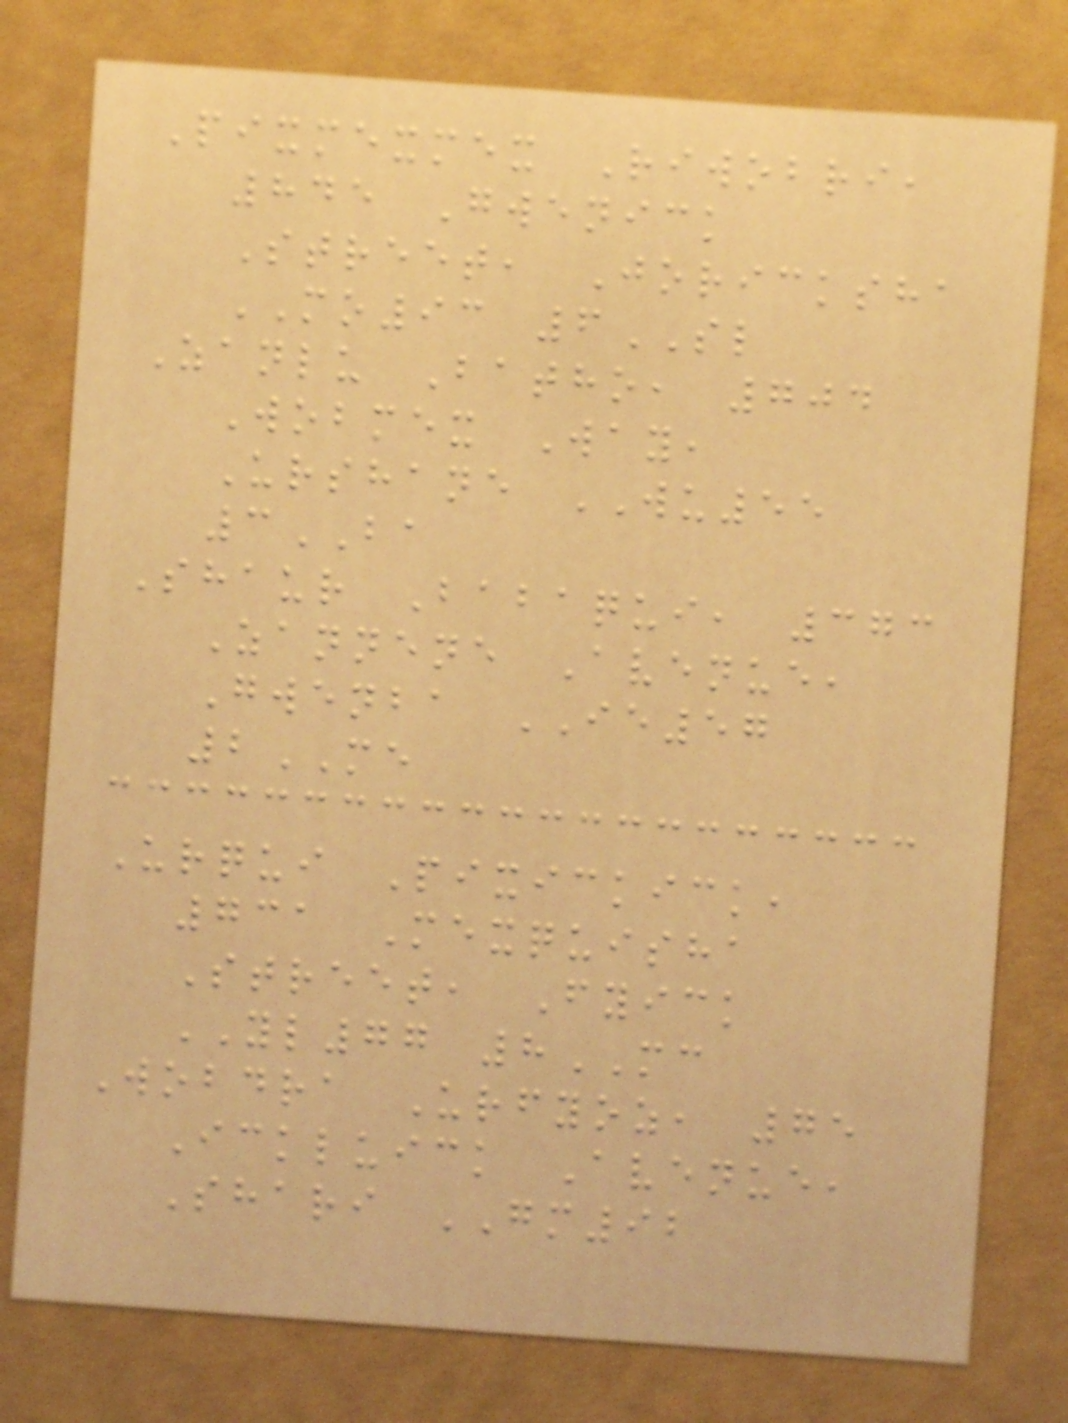Pixmexmex Riwobri,
845 Gwenick
Street, Joricksha
MO93 6SL
Zanlu Batho, 704
Wobmex Way,
Urshane WU55
3BA
Shaur Babaqui, 373
Zannene Avenue,
Gwenba IE57
2ME
Urqui Pixickick,
731 Mexquisha
Street, Fyick
YL77 8MC
Wobdra Urfyoz, 75
Ickluick Avenue,
Shari GM92
